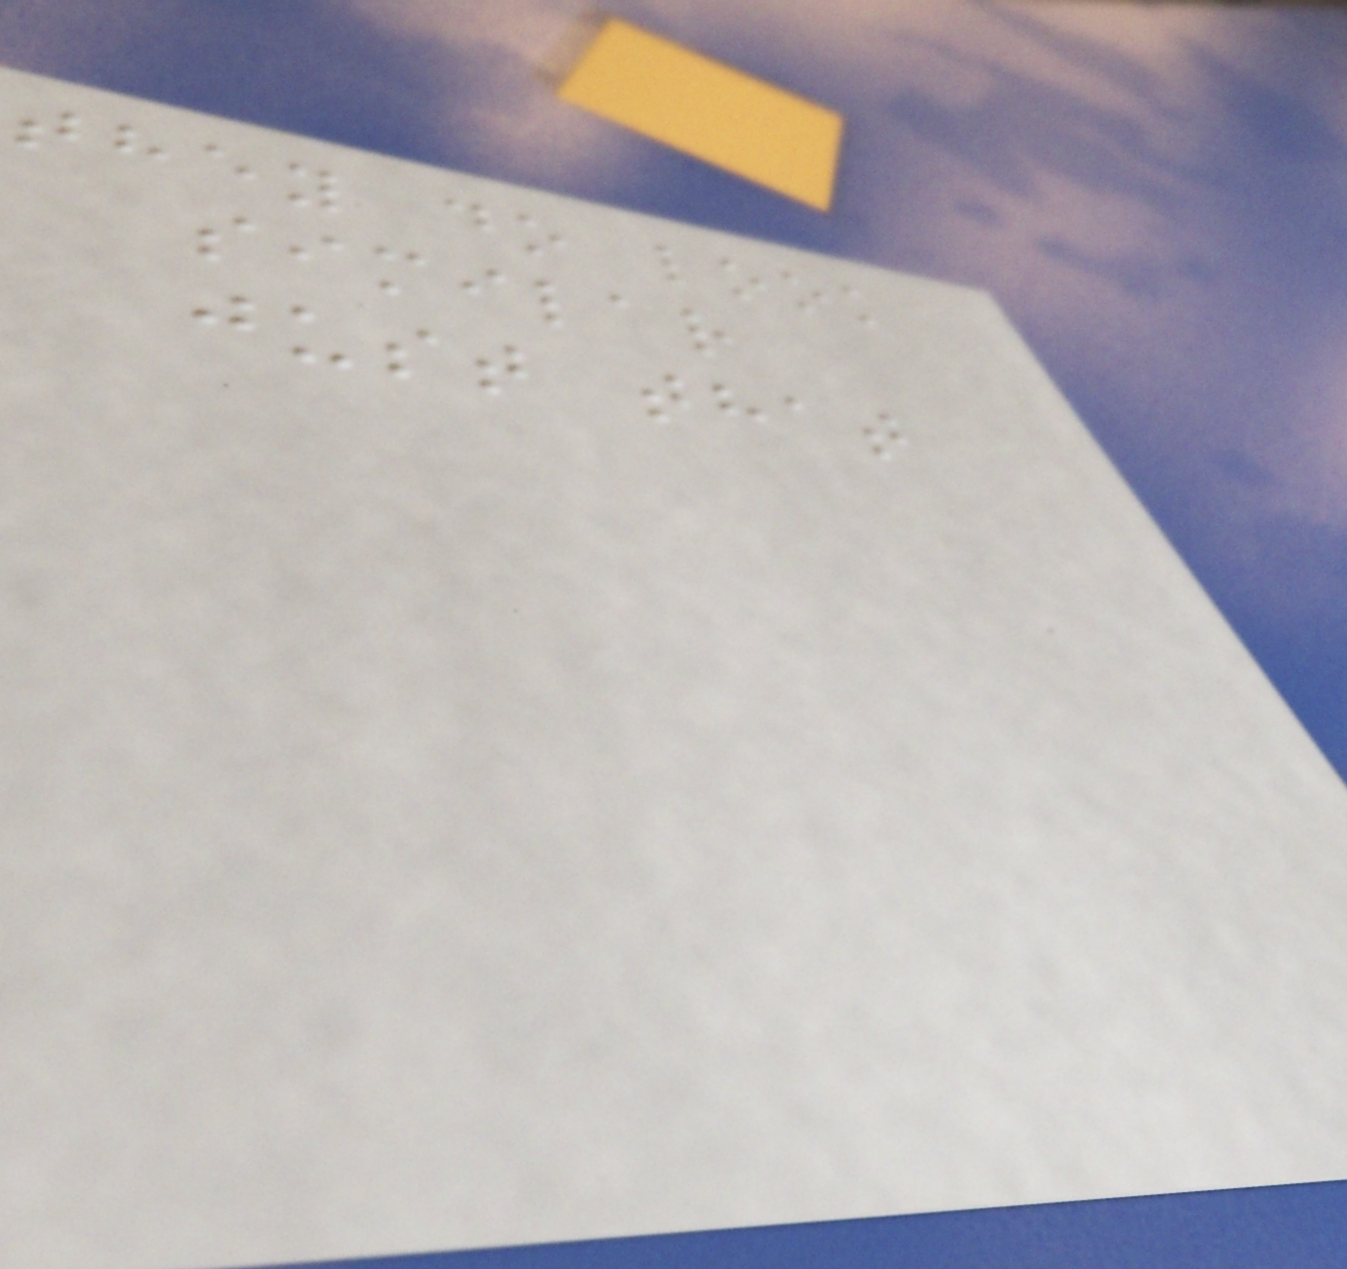they do look
similar
just that
